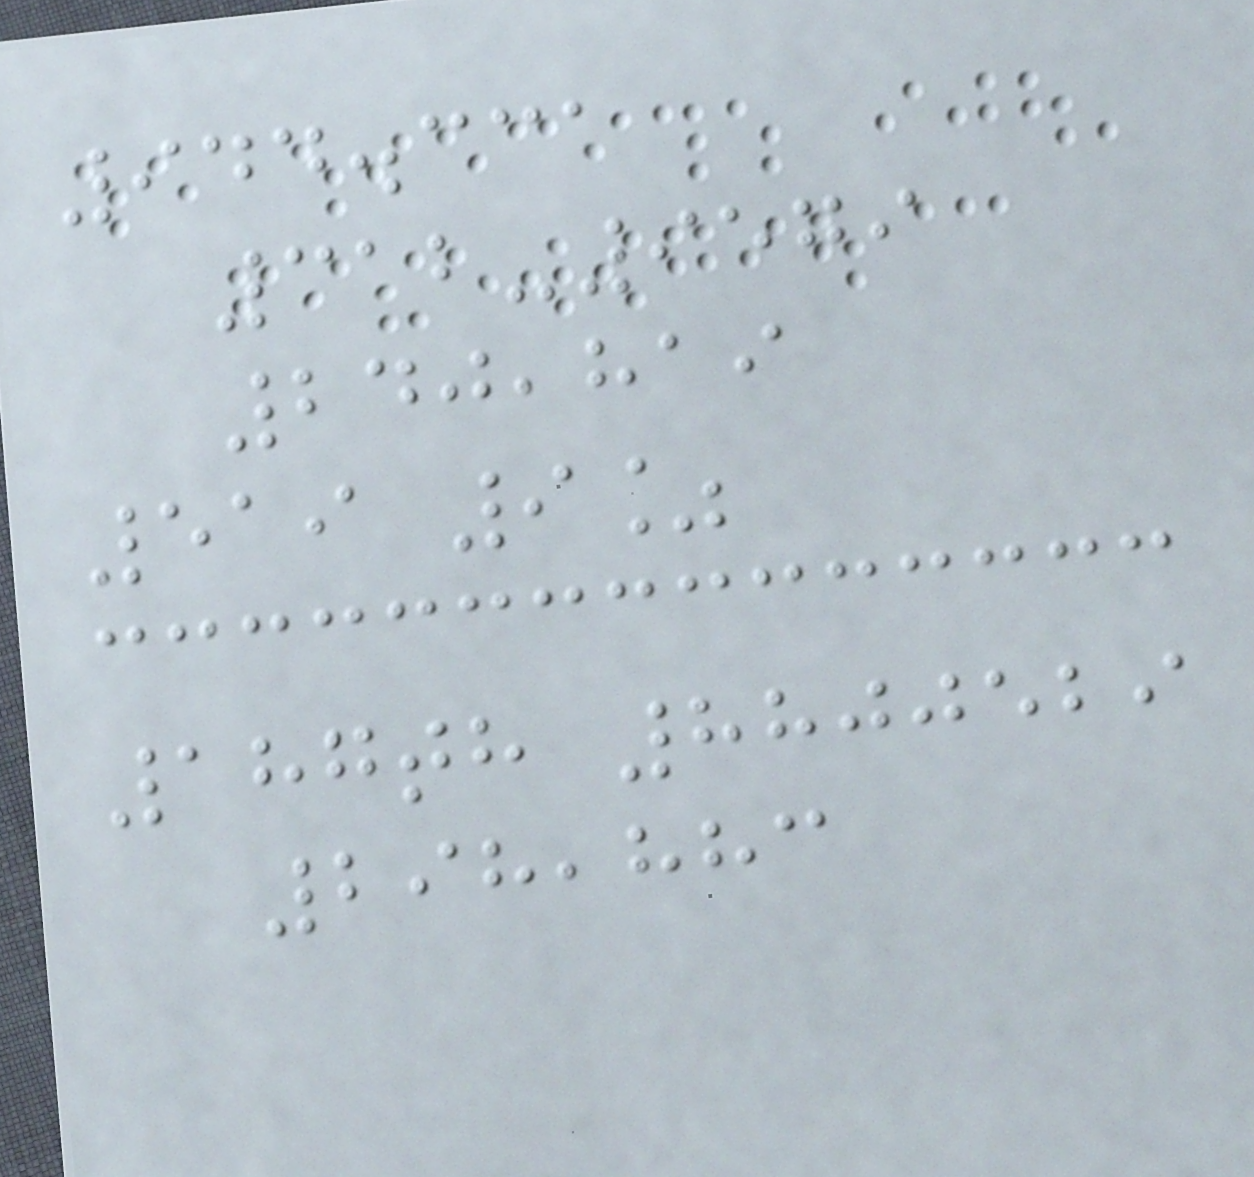944.331
312-9579
240,819
519 9%
187th 8800529
298,883
